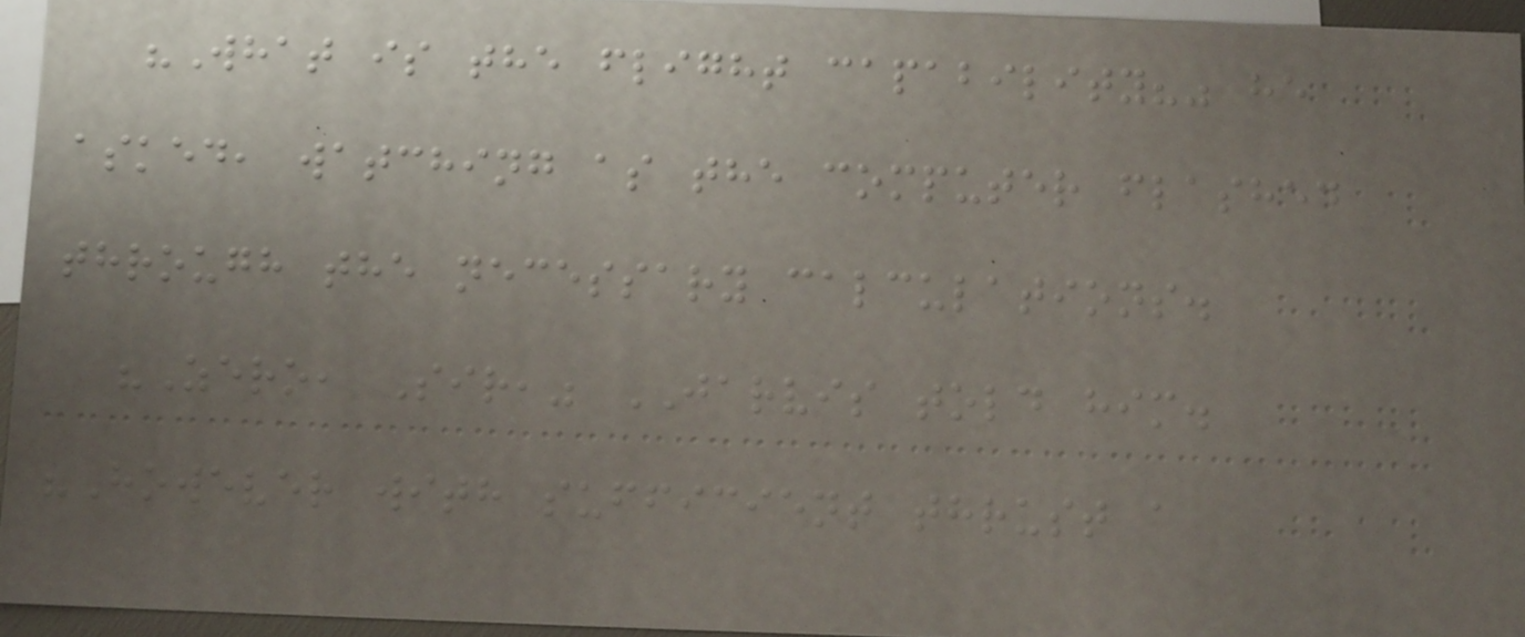"What is the flight capability?" he
asked, watching as the computer flashed
through the necessary calculations.
"Zero, Sir," JARVIS told him.
"However with sufficient thrust a
